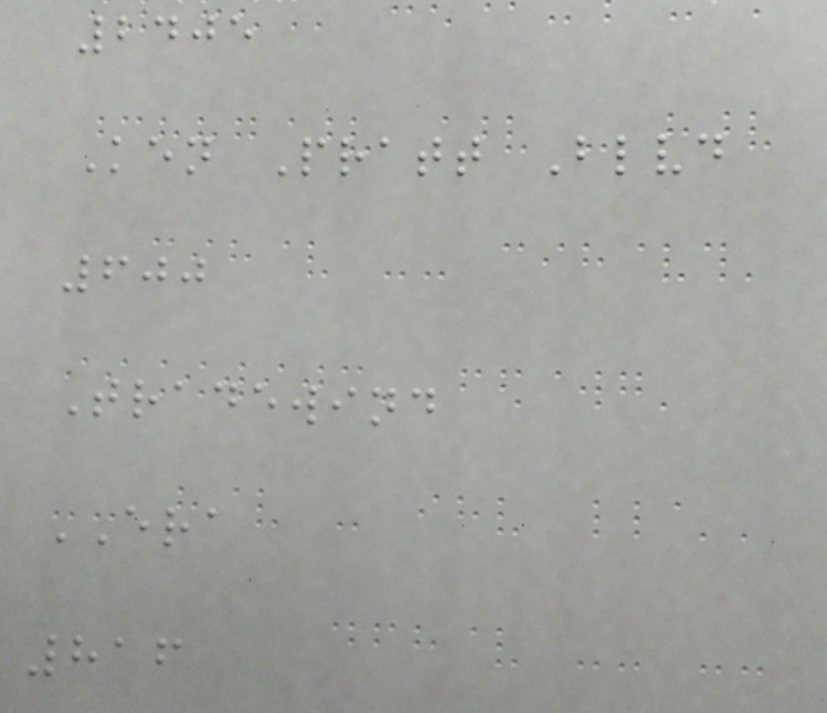2405
Ken Pratt Blvd
600
Tradewind
ERA
816
